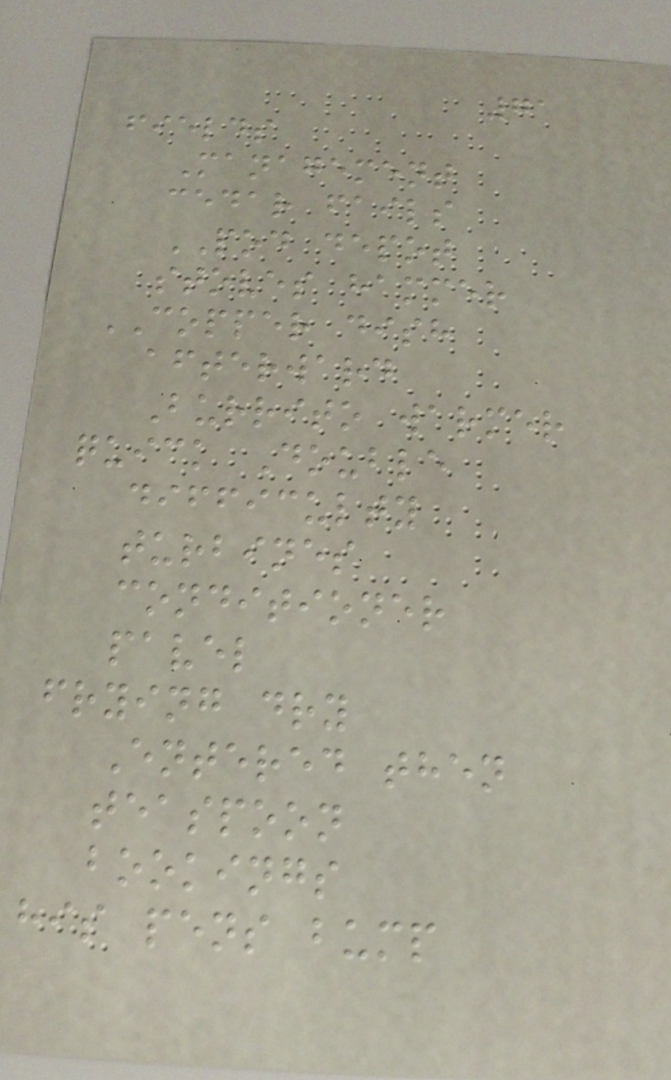71
fields
Management
cedar fails
POD depot
stoves hammer
COPPER dish
afterward
Burrito warmer
quick Double
difficulty
turbines
conditioner
pavel
frying dry
Entered then
teaspoon
bookings
his pens bump
